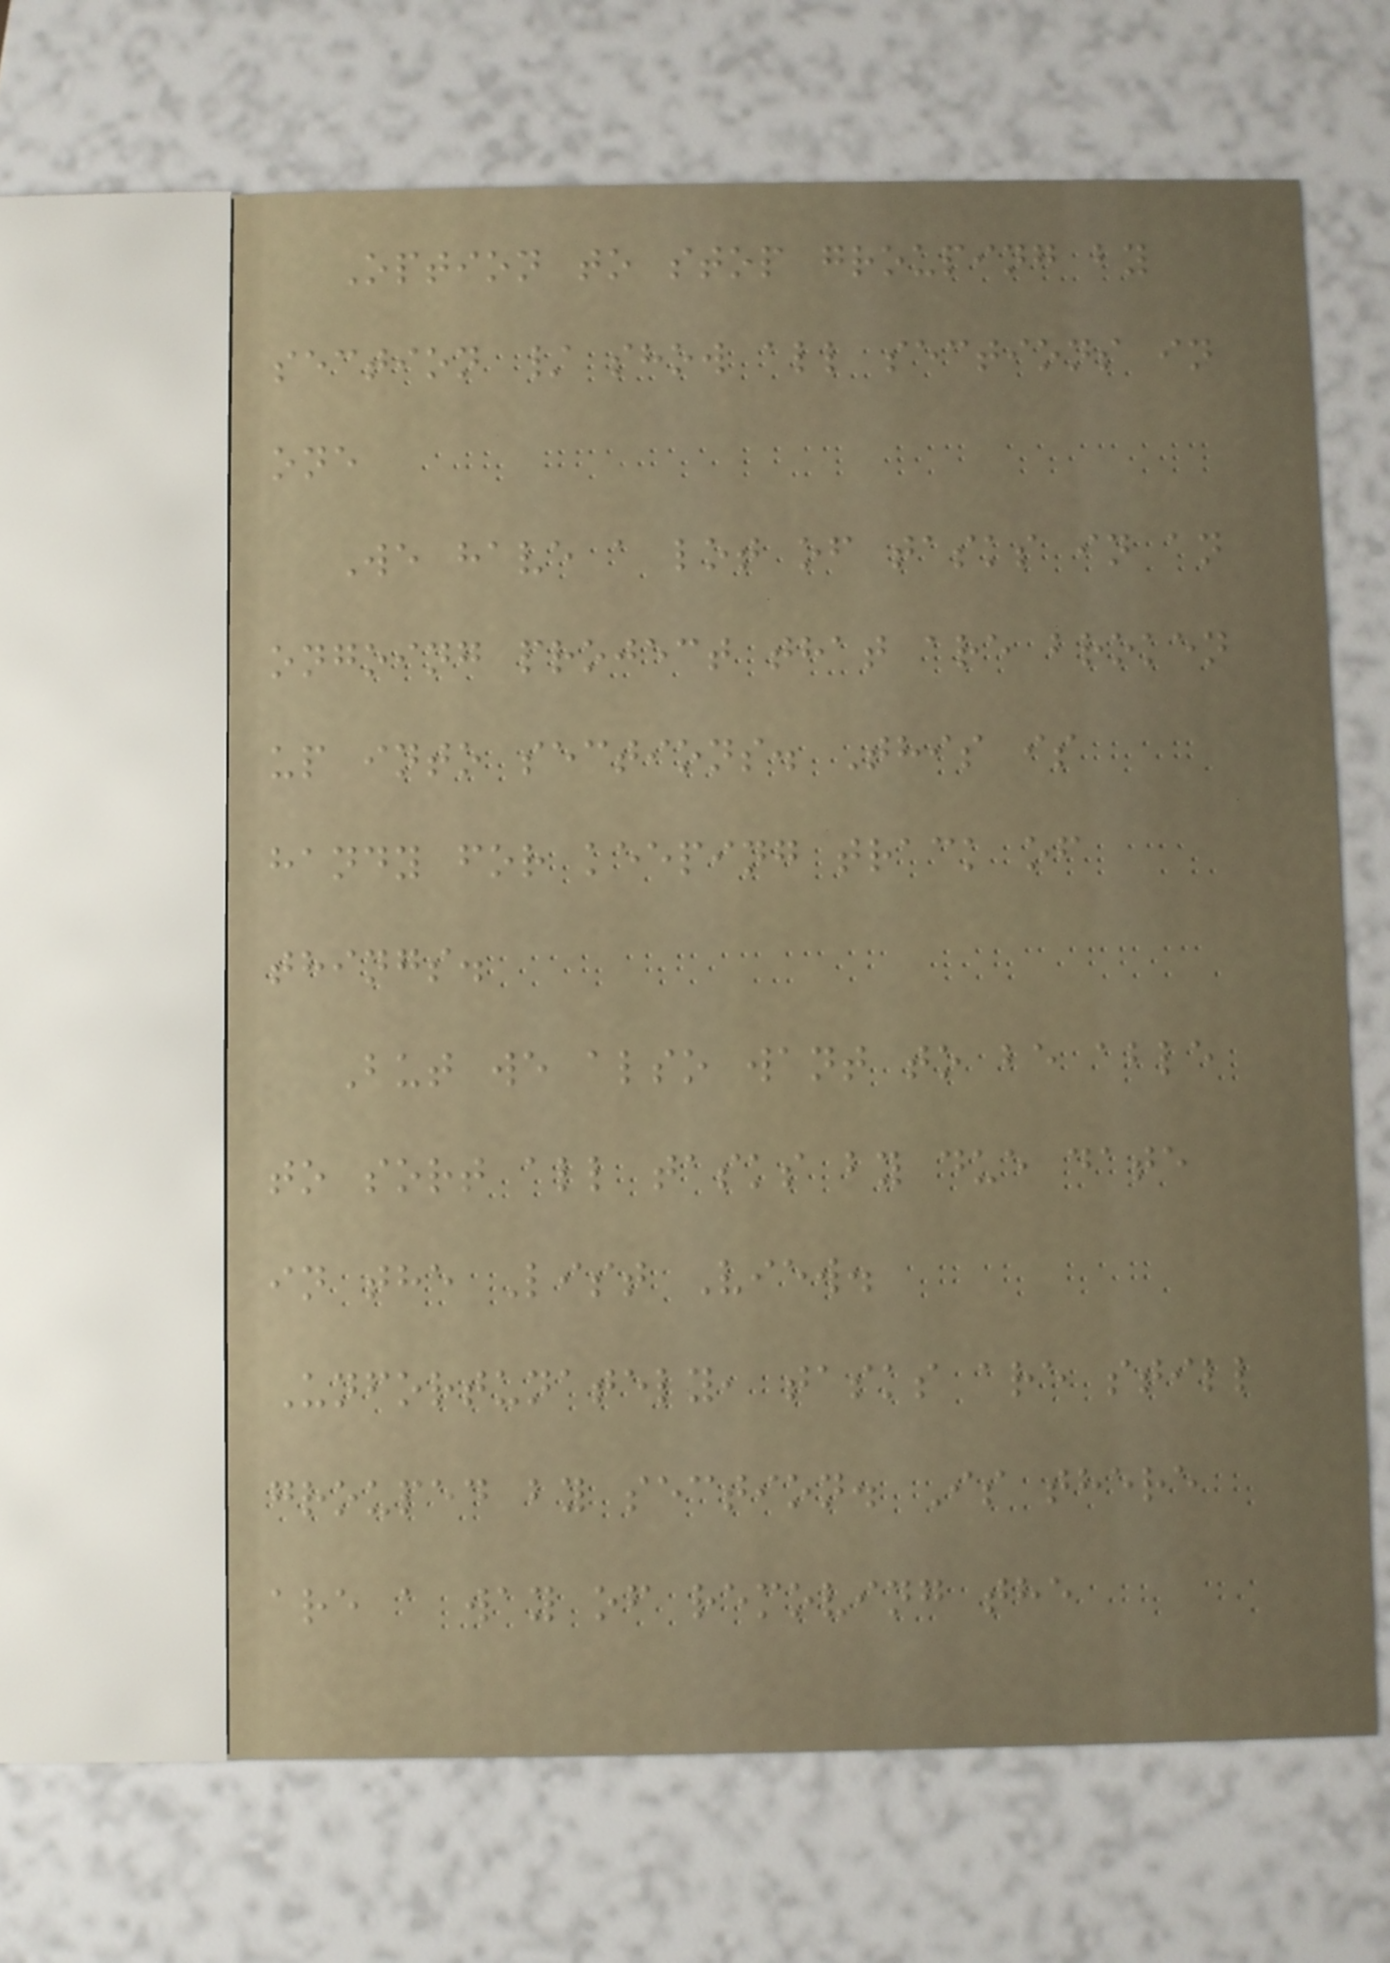Option to stop grouping by
section / show all sections in
one
We have a lot of tasks in an
ongoing project that are broken
up into sections. This is
handy for keeping track of
things.
But we also want to be able
to sort all tasks by due date
in the List View.
Unfortunately, tasks are still
grouped by section. Is there
are a way of removing the
